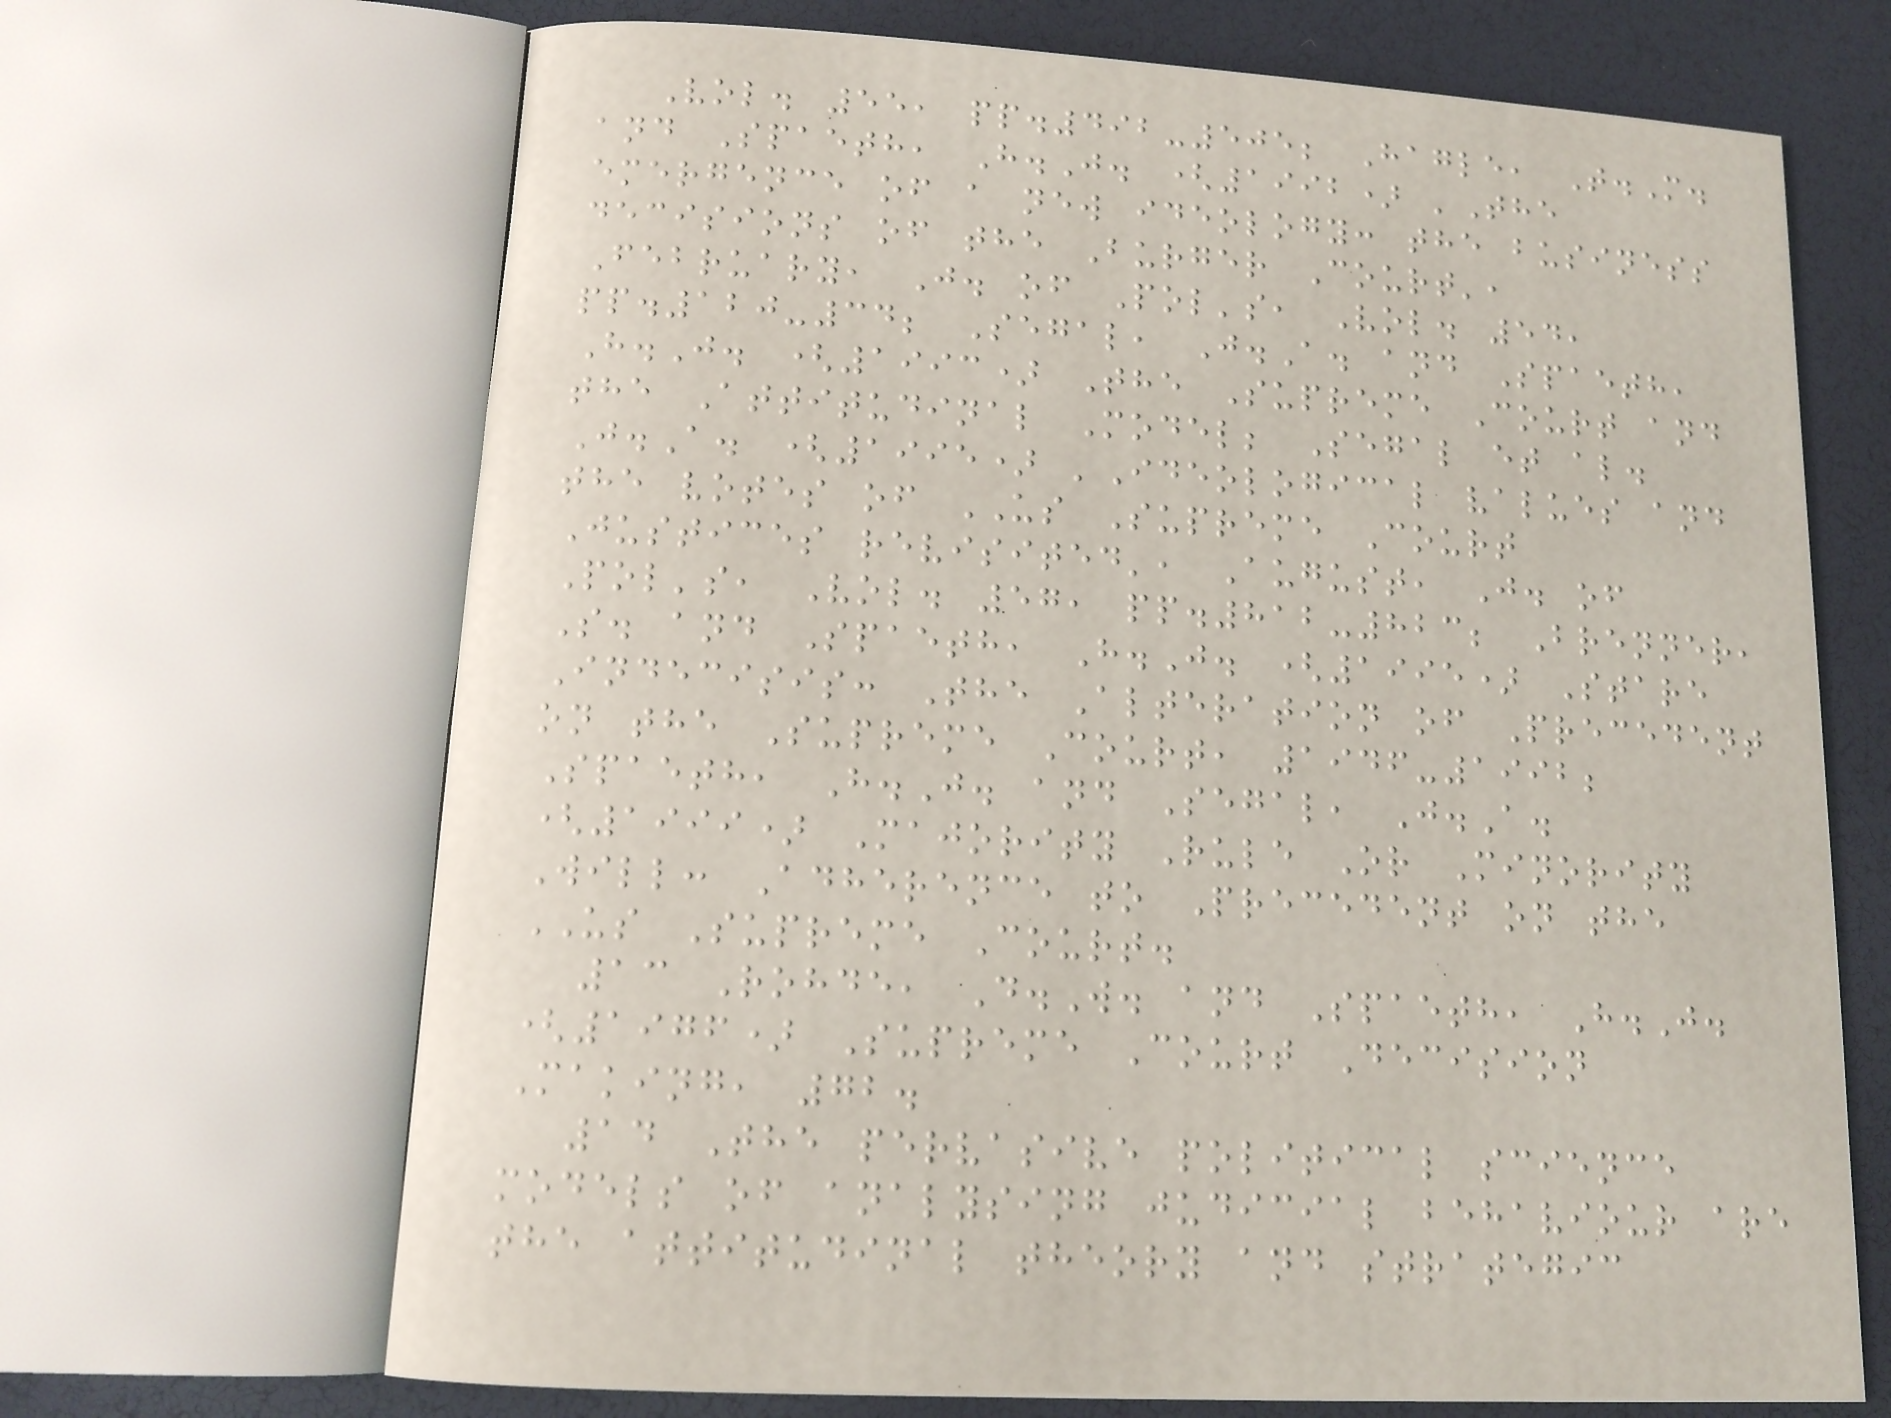Vol. 55, pp.492-505; Hagle, T.M.
and Spaeth, H.J. (1992) 'The
emergence of a new ideology: the business
decisions of the Burger Court',
February, J. of Pol's, Vol. 54,
pp.120-34; Segal, J.A. and Spaeth,
H.J. (1993) The Supreme Court and
the Attitudinal Model; Segal et al.
J.A. (1995) 'Ideological values and
the votes of US Supreme Court
Justices revisited', August, J. of
Pol's, Vol. 57, pp.812-823; Brenner,
S. and Spaeth, H.J. (1995) Stare
Indecisis: The Alteration of Precedent
on the Supreme Court, 1946-1992;
Spaeth, H.J. and Segal, J.A.
(1999) Majority Rule Or Minority
Will: Adherence to Precedent on the
US Supreme Court.
13 Rohde, D.W. and Spaeth, H.J.
(1976) Supreme Court Decision
Making, 72.
14 The pervasive political science
models of analysing judicial behaviour are
the attitudinal theory and strategic
